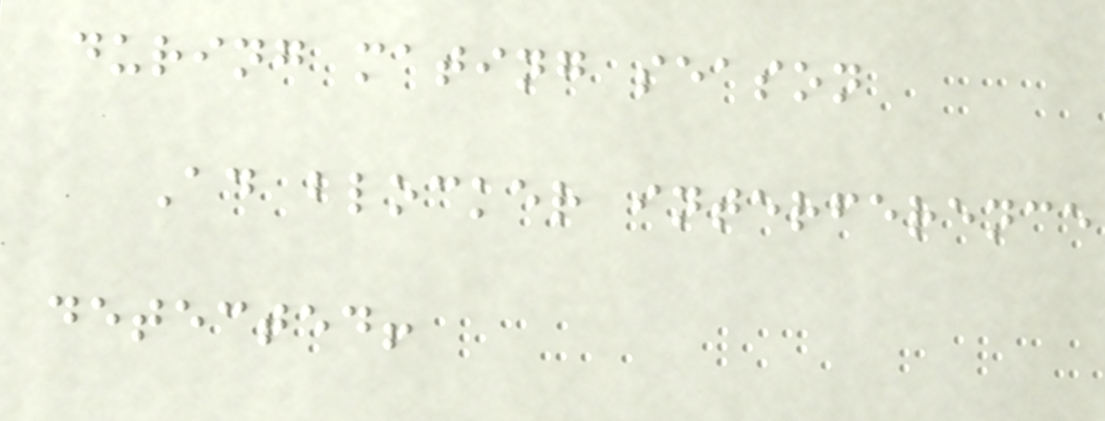during mating season
Ad blocker interference
detected!
